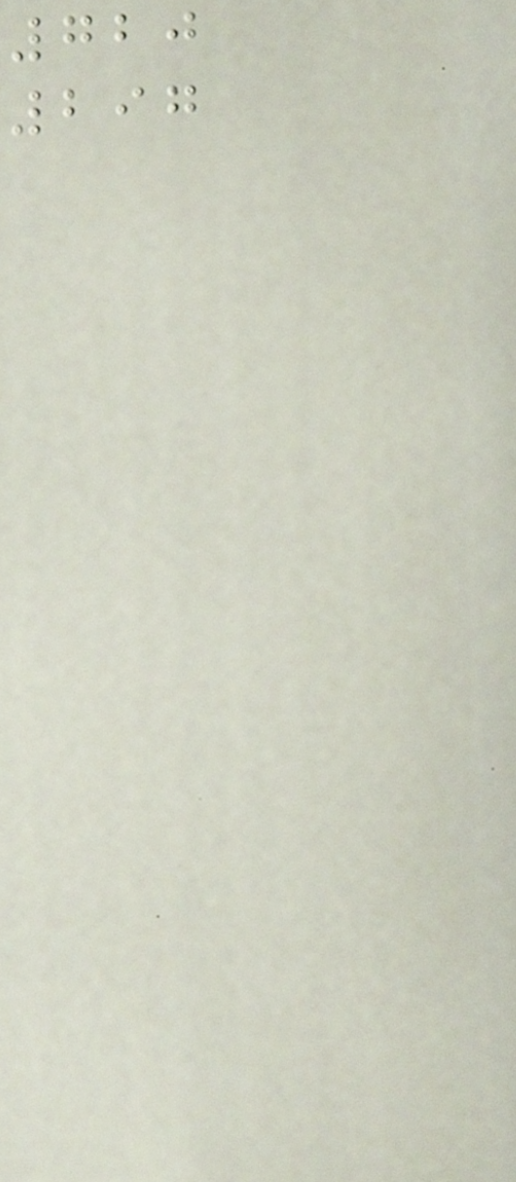720
297
